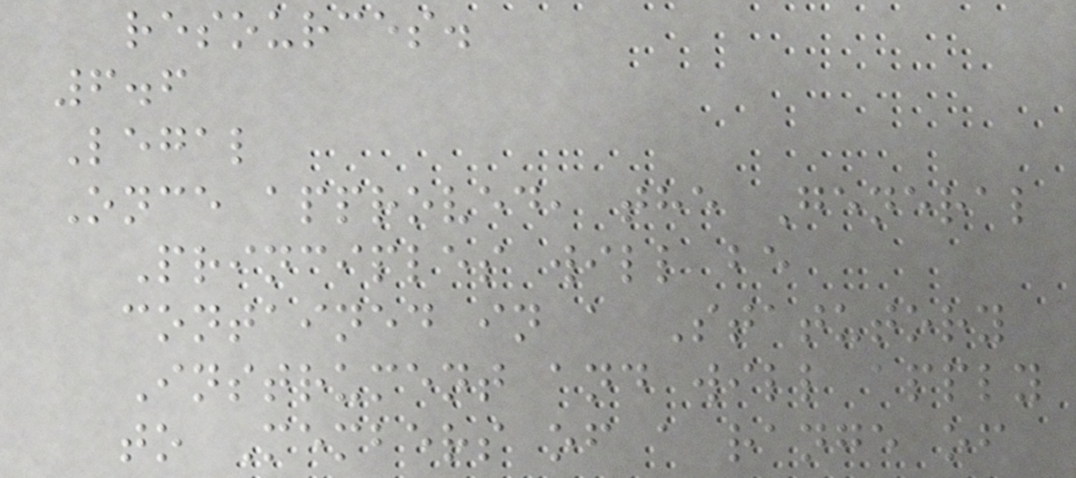resources.
6.6
Legal
Once approved, the General
Principles will be
contained in a Statutory
Instrument and will apply
to Members of a range of
